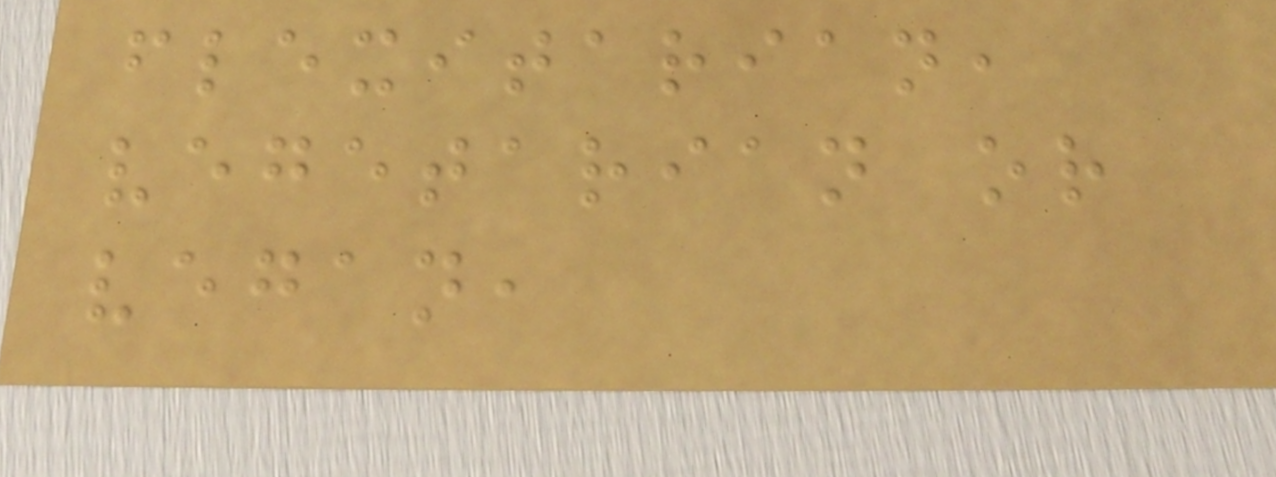flexitarian,
vegetarian or
vegan,
